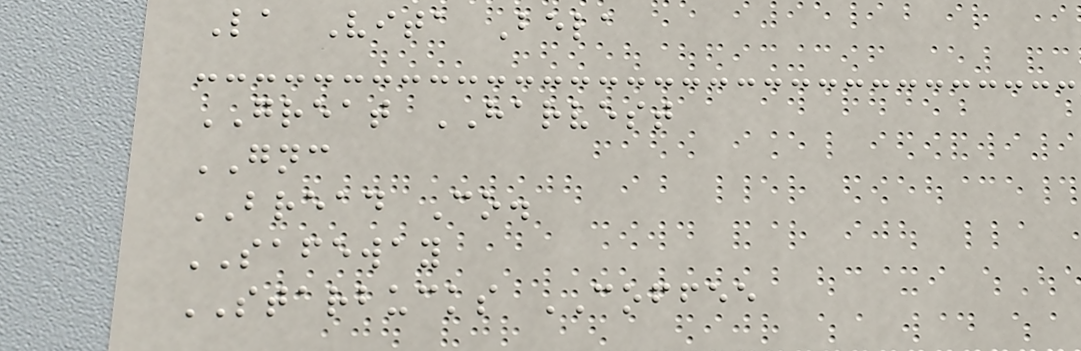La Vita Bela
GREAT HARVEST
GNC
BREAD Co.
SAFEWAY
STARBUCKS COFFEE
